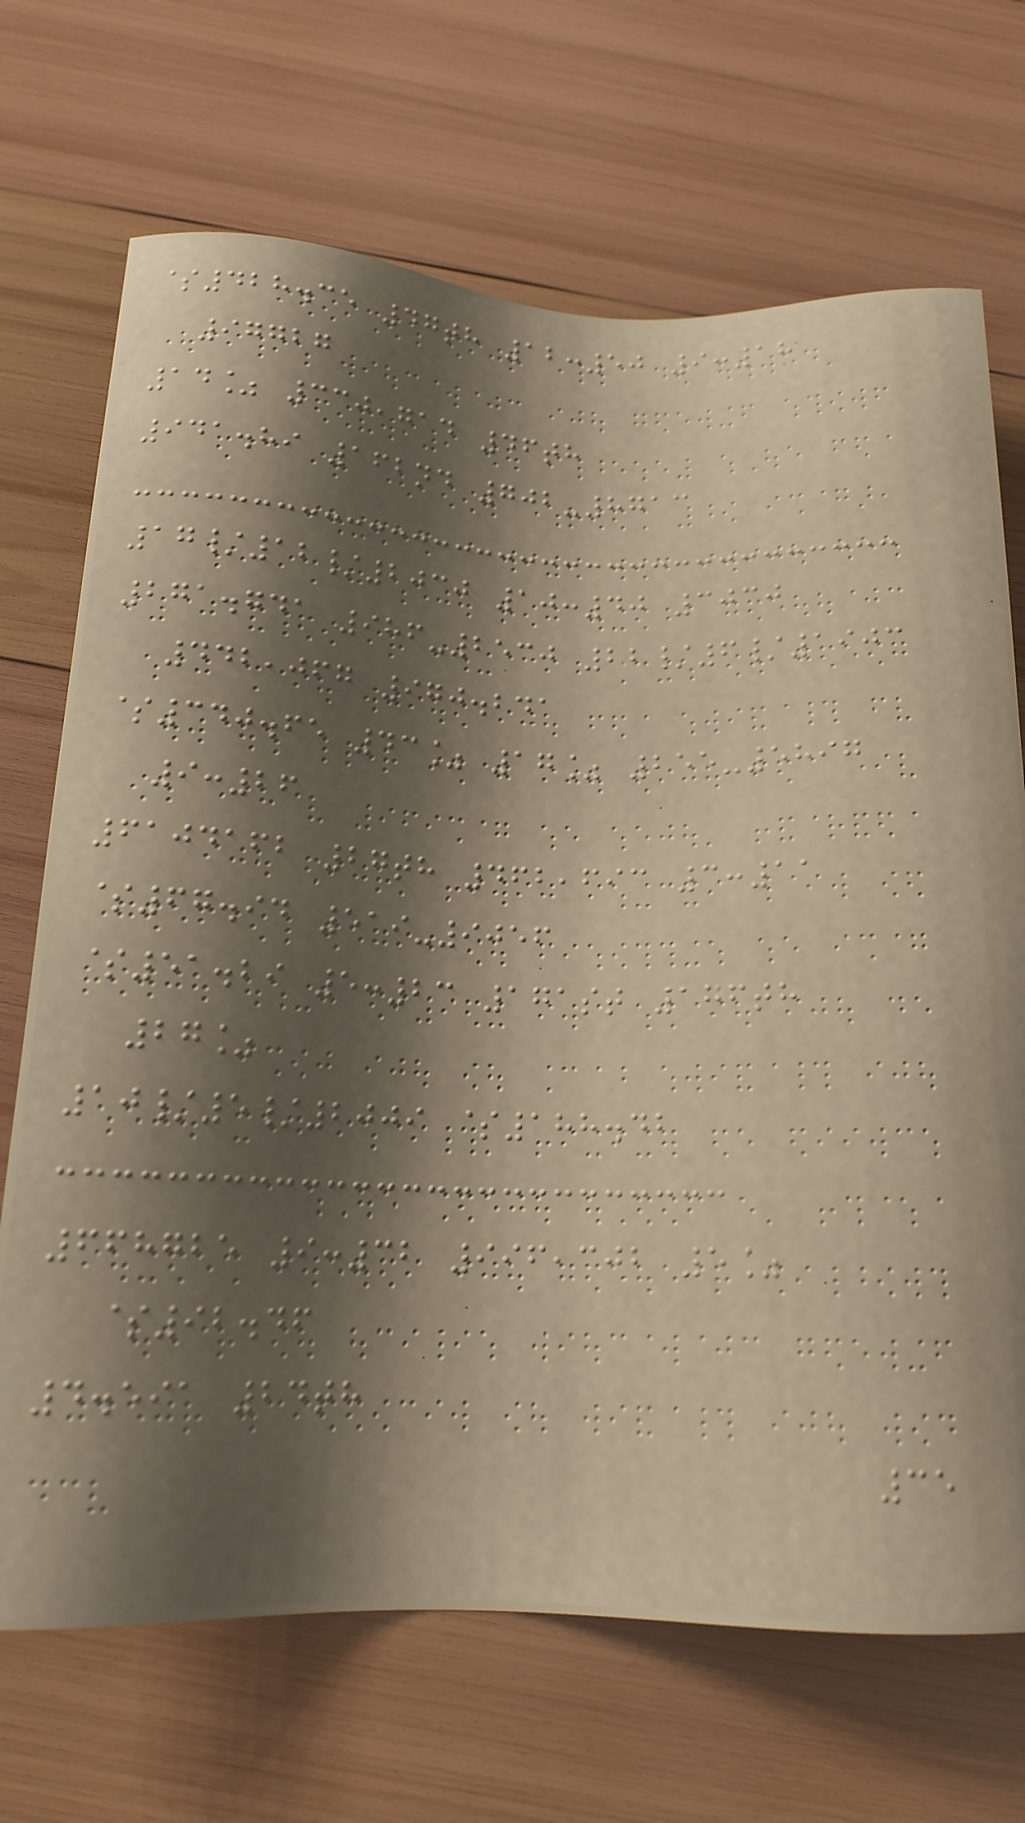$428.35 47th 12:50 9:18
97727
14% 330,714 46th
941.89 162nd 702-8713
17/12/2030 10:40 3030
271.741 986-2530 22/6/1903
442,067 970.241
$340.65 43% 17% 255-5897
9:26
6104162 27th 462,693 3:11
$67.94 519-9056
$51.29 5:23 171st 176th
27%
10/5/2009 $188.42
668725 9:32 996,302 5%
$92.46
4.591 24th
35
